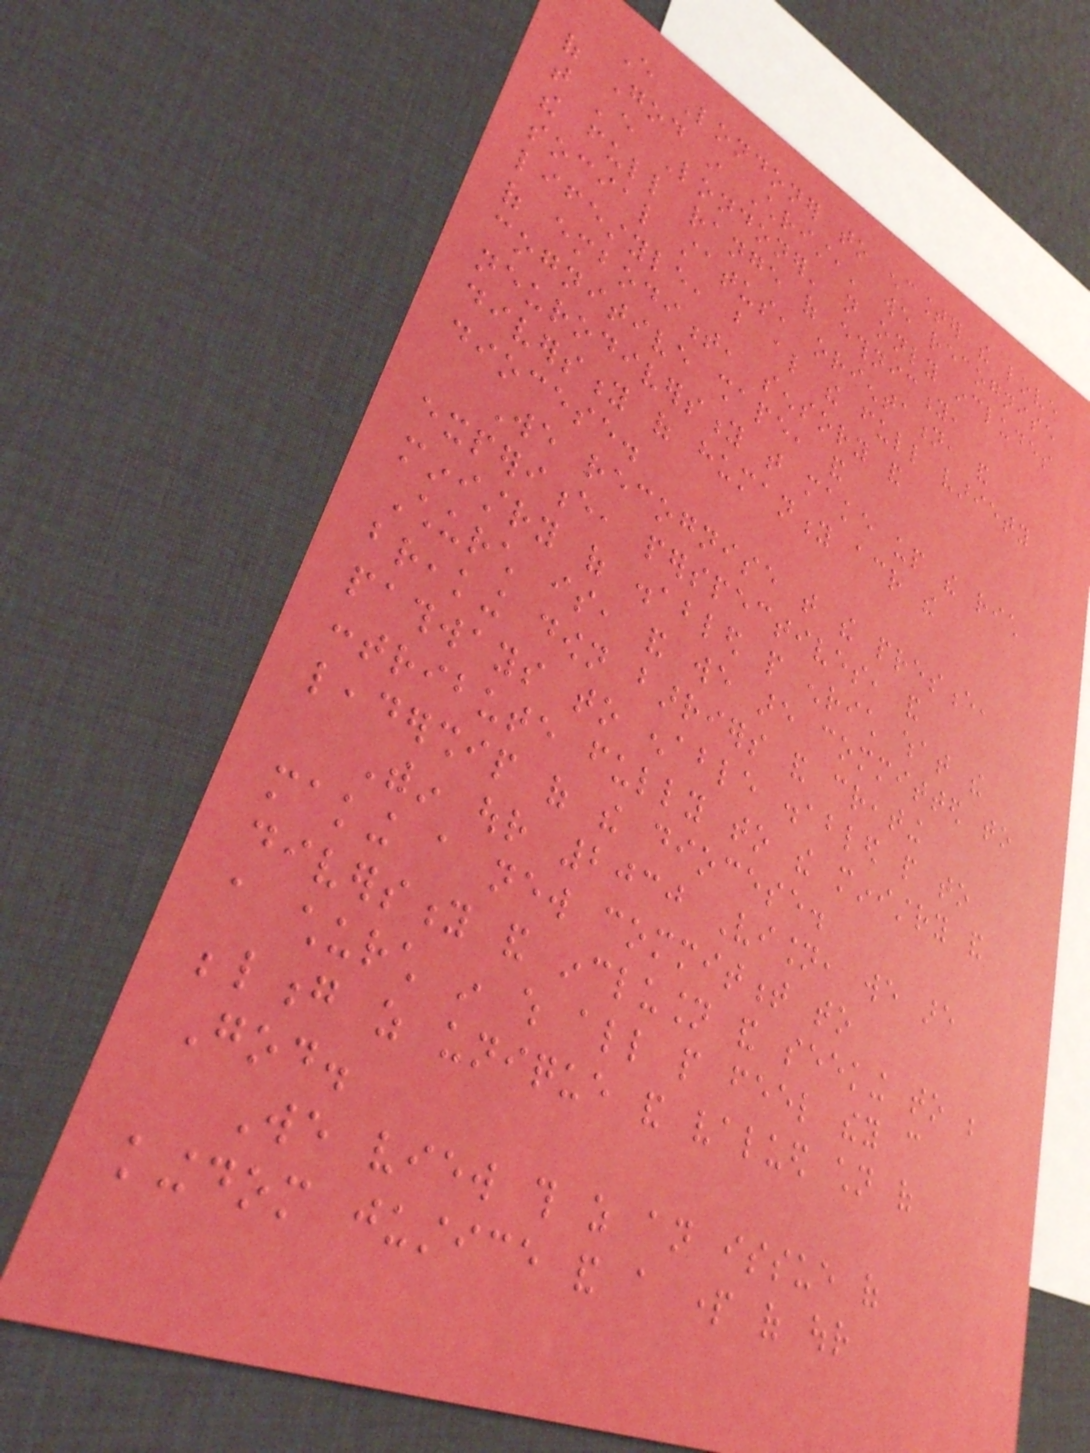Every Londoner to encounter the love
of God in Christ,' we recognise
that 'every Londoner' not only includes
the full range of ethnicity,
social status, orientation, and
lifestyle, but also the full variety
of embodiment, sensory and
cognitive shape, and
neurodiversity that make up the rich
diversity of humanity across the
diocese.
We recognise that the presence,
experience, perspectives, and
ministry of disabled people enrich what the
Church is, and we are committed to
breaking down barriers and creating
pathways to enable disabled people to
contribute fully to the ministry and
leadership of the diocese.
Within our 2030 Vision, we are
making a new commitment to
diversity and inclusion and seeking to be
a church in which all people feel they can
belong as unique and valued children of
God.
We view this as an issue of
kingdom justice and a part of our
